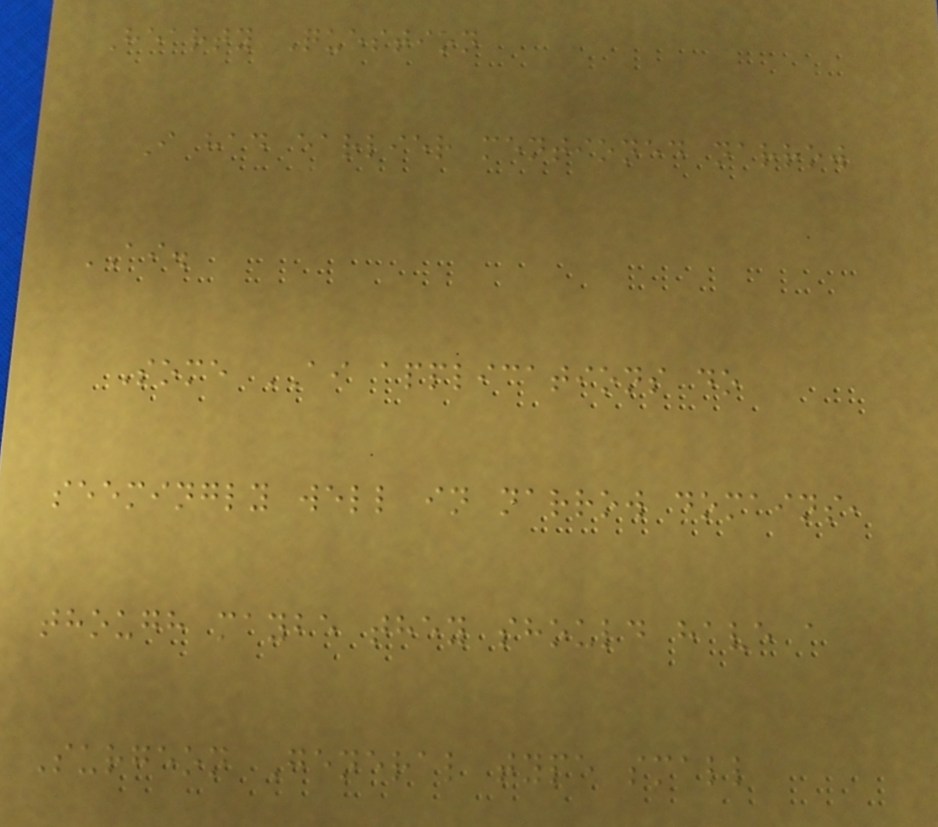Hearty Question
I had earlier mentioned narrow
AI.
Some AI applications do
seemingly well in narrow domains,
though maybe they should have a
Surgeon General type small
